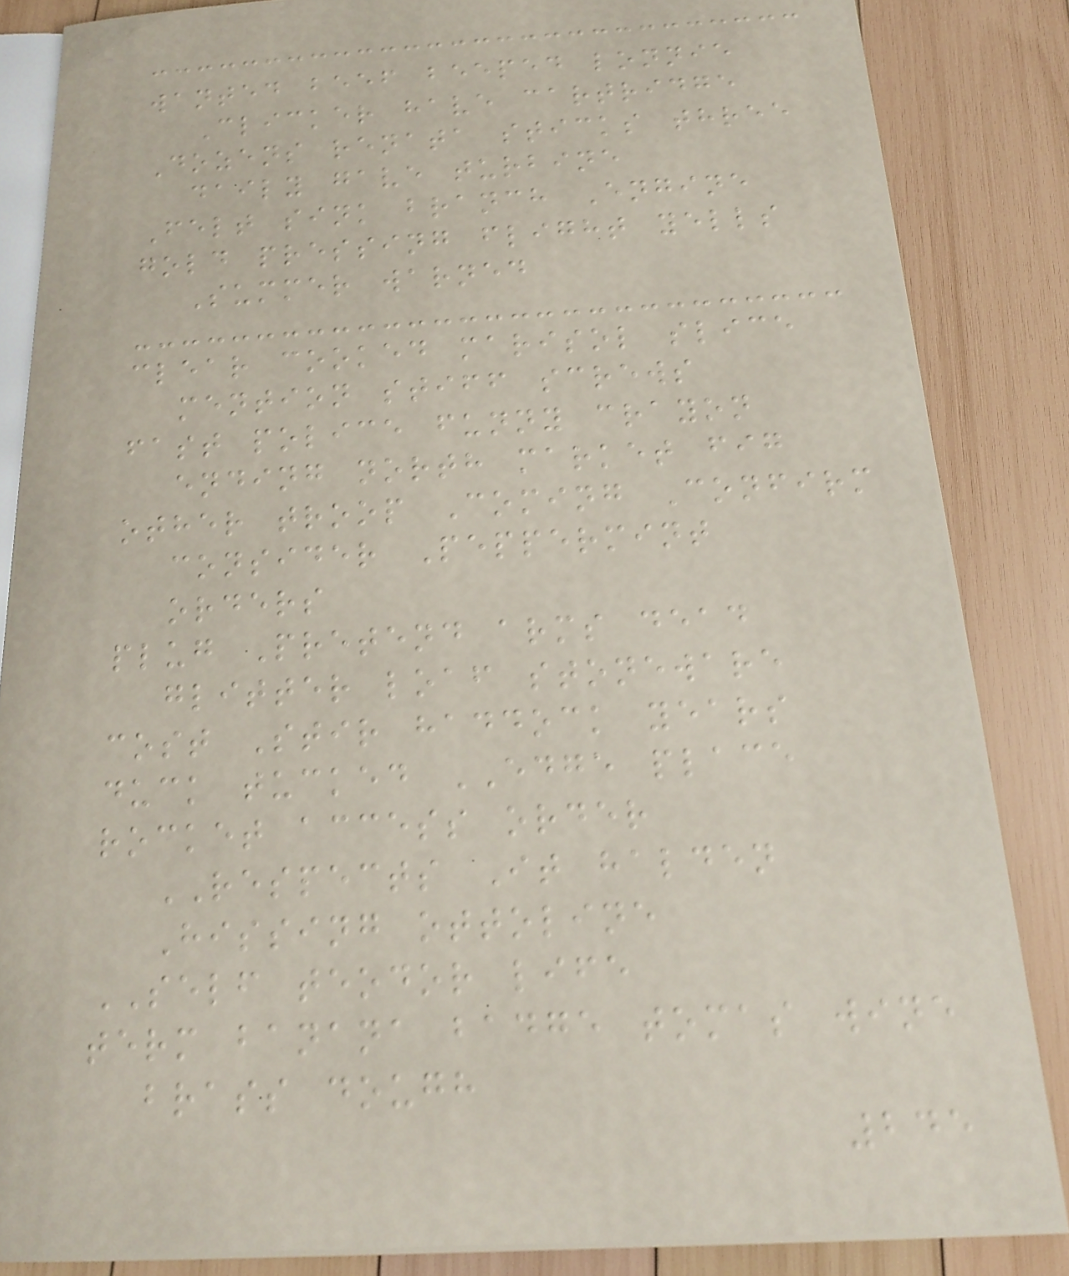wanted beef beeped lonnie
Clicker have cartridge
Dozens renata sticks three
daily gave turbine
Felt sink branch Engine
gold pressing flight yells
Summer warned
clear cooked marisol slice
mention stiff screws
fast police funny crayon
ending north market fig
other troop Coming Confirm
consider Peppermint
orders
plug Pretend arms dead
glitter loaf stoneware
cost Stir haddock years
duck tucked EDGE place
rocket access order
RESPECTS It halden
Hissing ottoline
SELF teodor life
term banana badge tomas wine
brass dough
245
